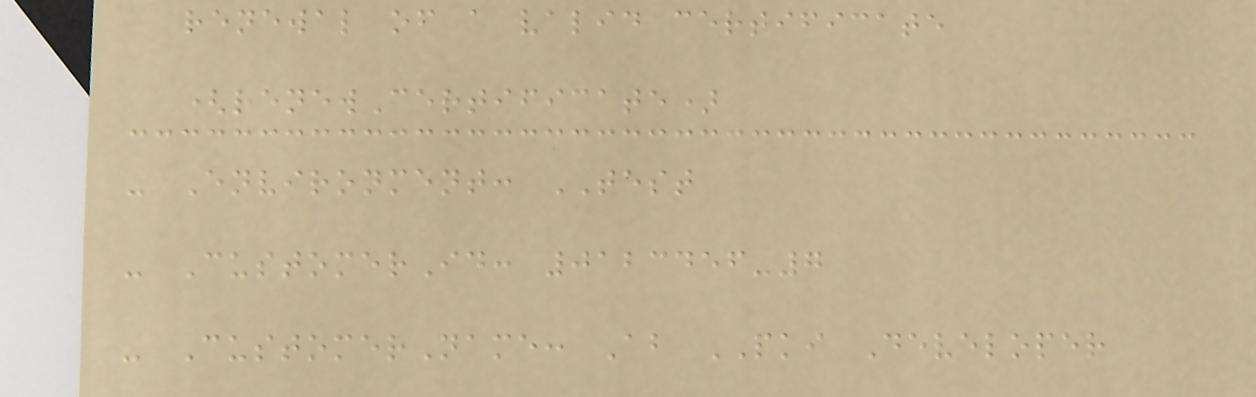renewal of a valid certificate
(renewCertificate)
- Environment: TEST
- CustomerId: 0123456-7
- CustomerName: Ab PKI Developer
